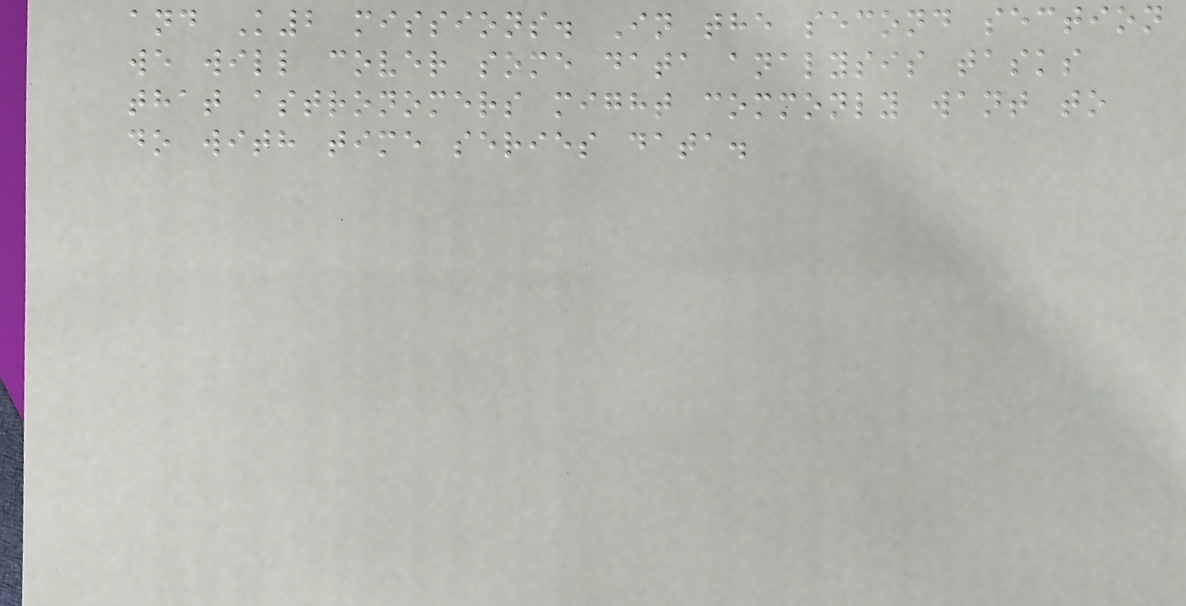and K2 missions. In the second section
we will cover some data analysis tasks
that astronomers might commonly want to
do with time series data.
